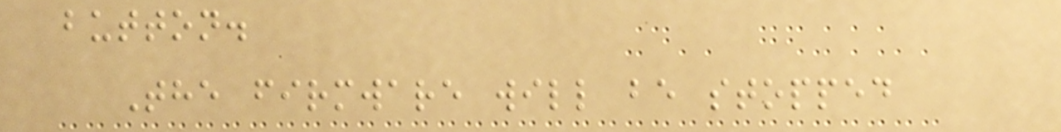button.
The firmware will be stopped
